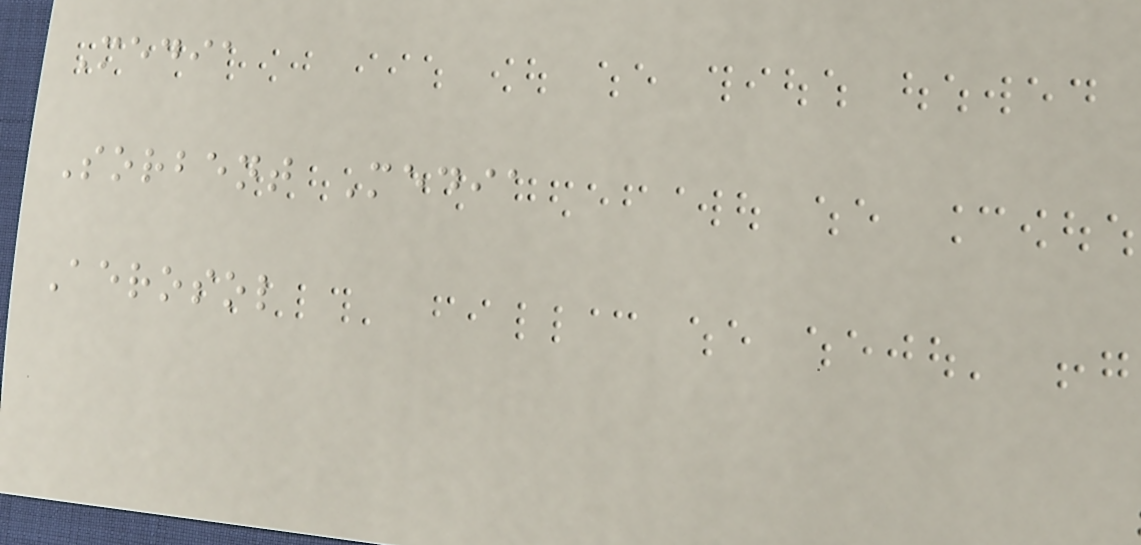Media
Sorbent Media
Aerosol
